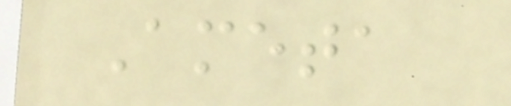Ameta
